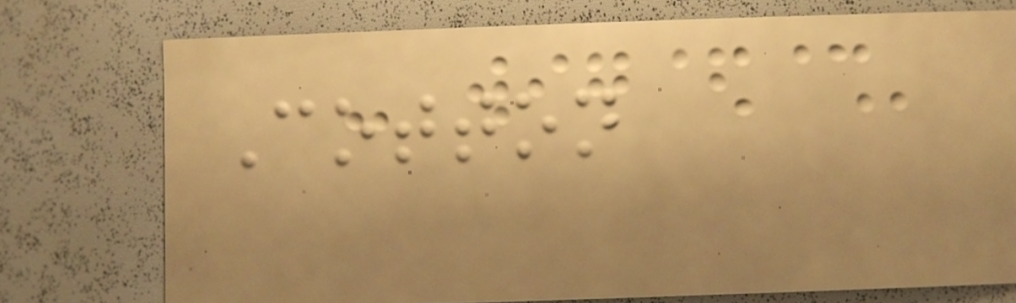Cotton
